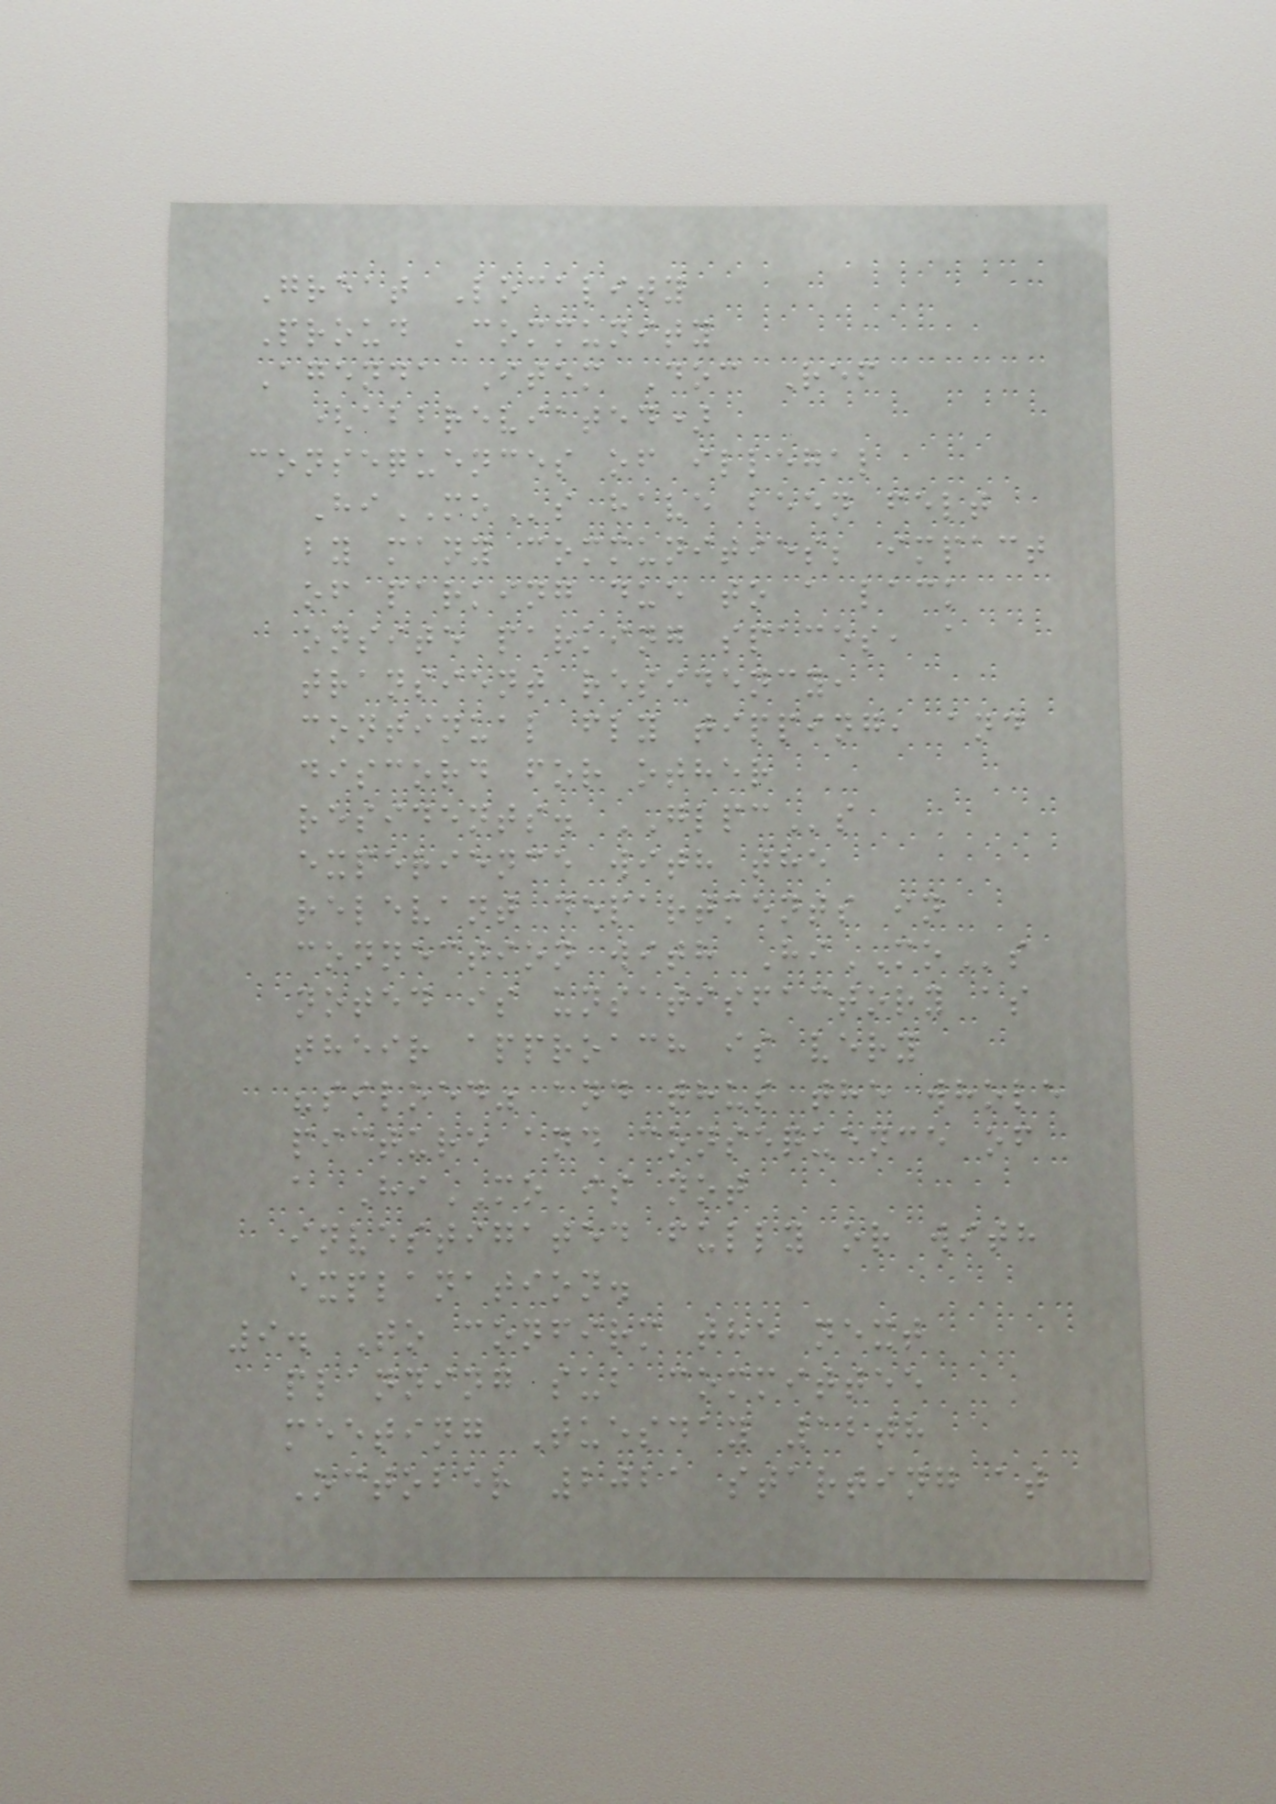Great Locality
Proud Community
Agenda Item Doc Ref
(abbreviated)
consequences of illegal
HiMOs have been felt
by many communities; impact
of parking due to a lack
onsite parking spaces, a
transient residency,
continual fly tipping, and
discord for other
residents. GLPCs
experience with the
relevant departments in
connection with HiMOs
noted is unsatisfactory as
their approach is very
"siloed" and thus the whole
picture and consequence of
a HiMO is not
investigated fully or with
explanation.
9. To confirm the next
planning sub committee
meeting Tuesday 12th
October 2021 starting at
